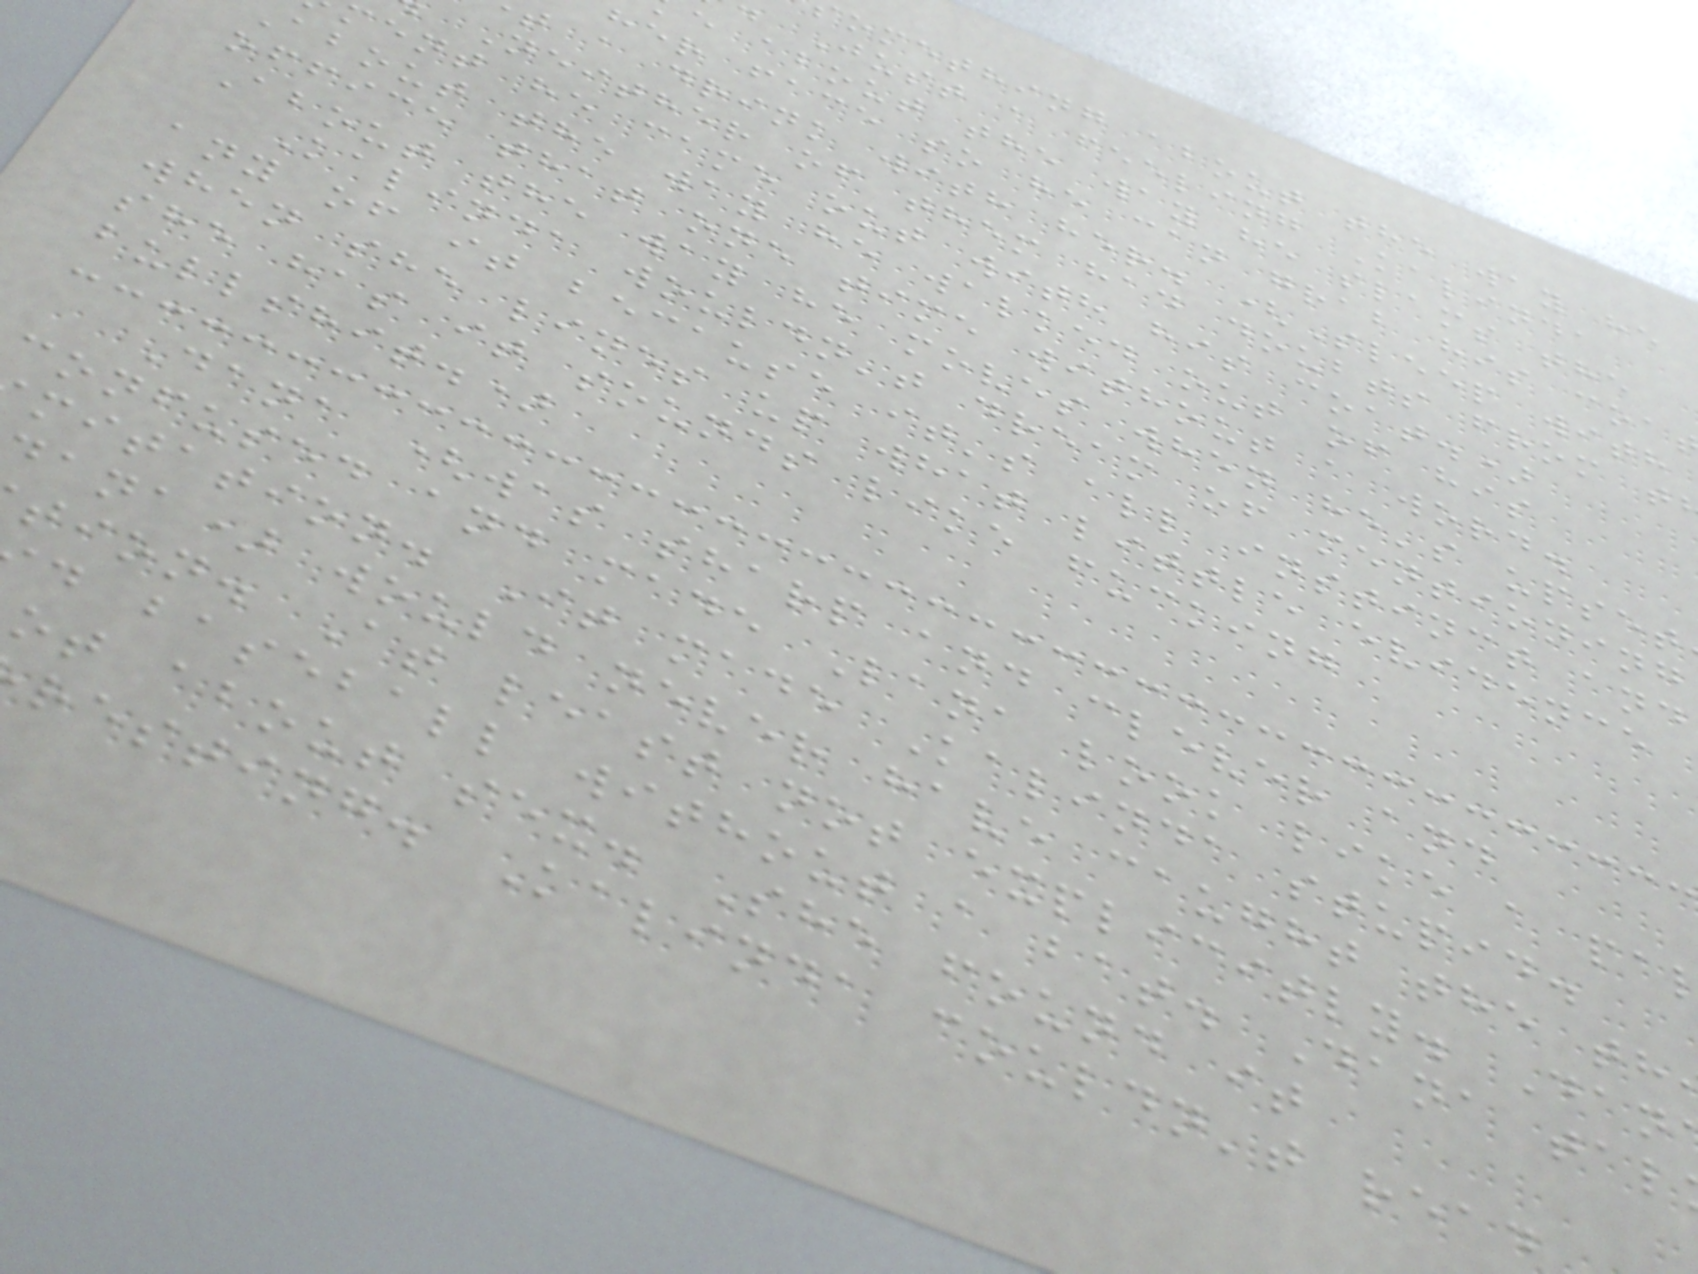omething about the way he
Just a feeling Kalinda
e about the way he slams the
her face so he can grab his coa
t a drink with her. (Sleep with
Neither of them had doubts from t
ment he came out with his coat.)
about the way he walked out of his
office that one time without a word.
About the way he moves when he's upset
Kalinda wouldn't dream of mentioning
any of it because it's all instinct and
when she lines up what little evidence
she has it sounds like fucking
bullshit.)
Dana (was sharp and clever and
confused and made Lana look like a pa
mitation. It made Kalinda stupid.
ana) would never have caught the th
tion. At least not explicitly. Dan
d baseball without a bat. Dana tal
ot about sex. She found it
resting. Kalinda couldn't read
